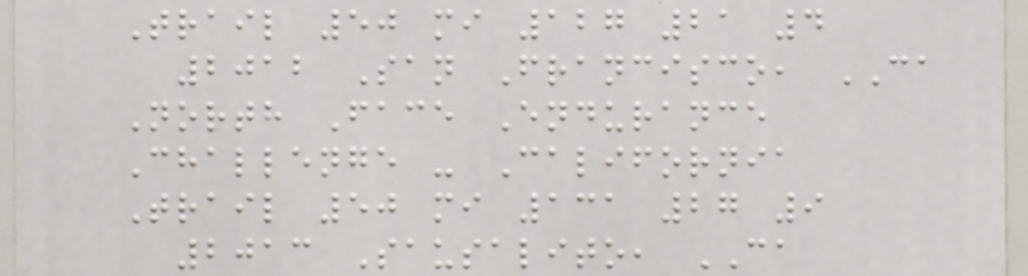Trail 50 mi 127 21 4
2012 San Francisco, CA
North Face Endurance
Challenge - California
Trail 50 mi 131 27 9
2013 Sausalito, CA
